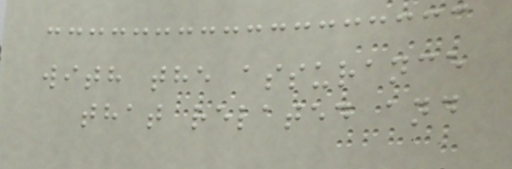with the assurance
that related and
